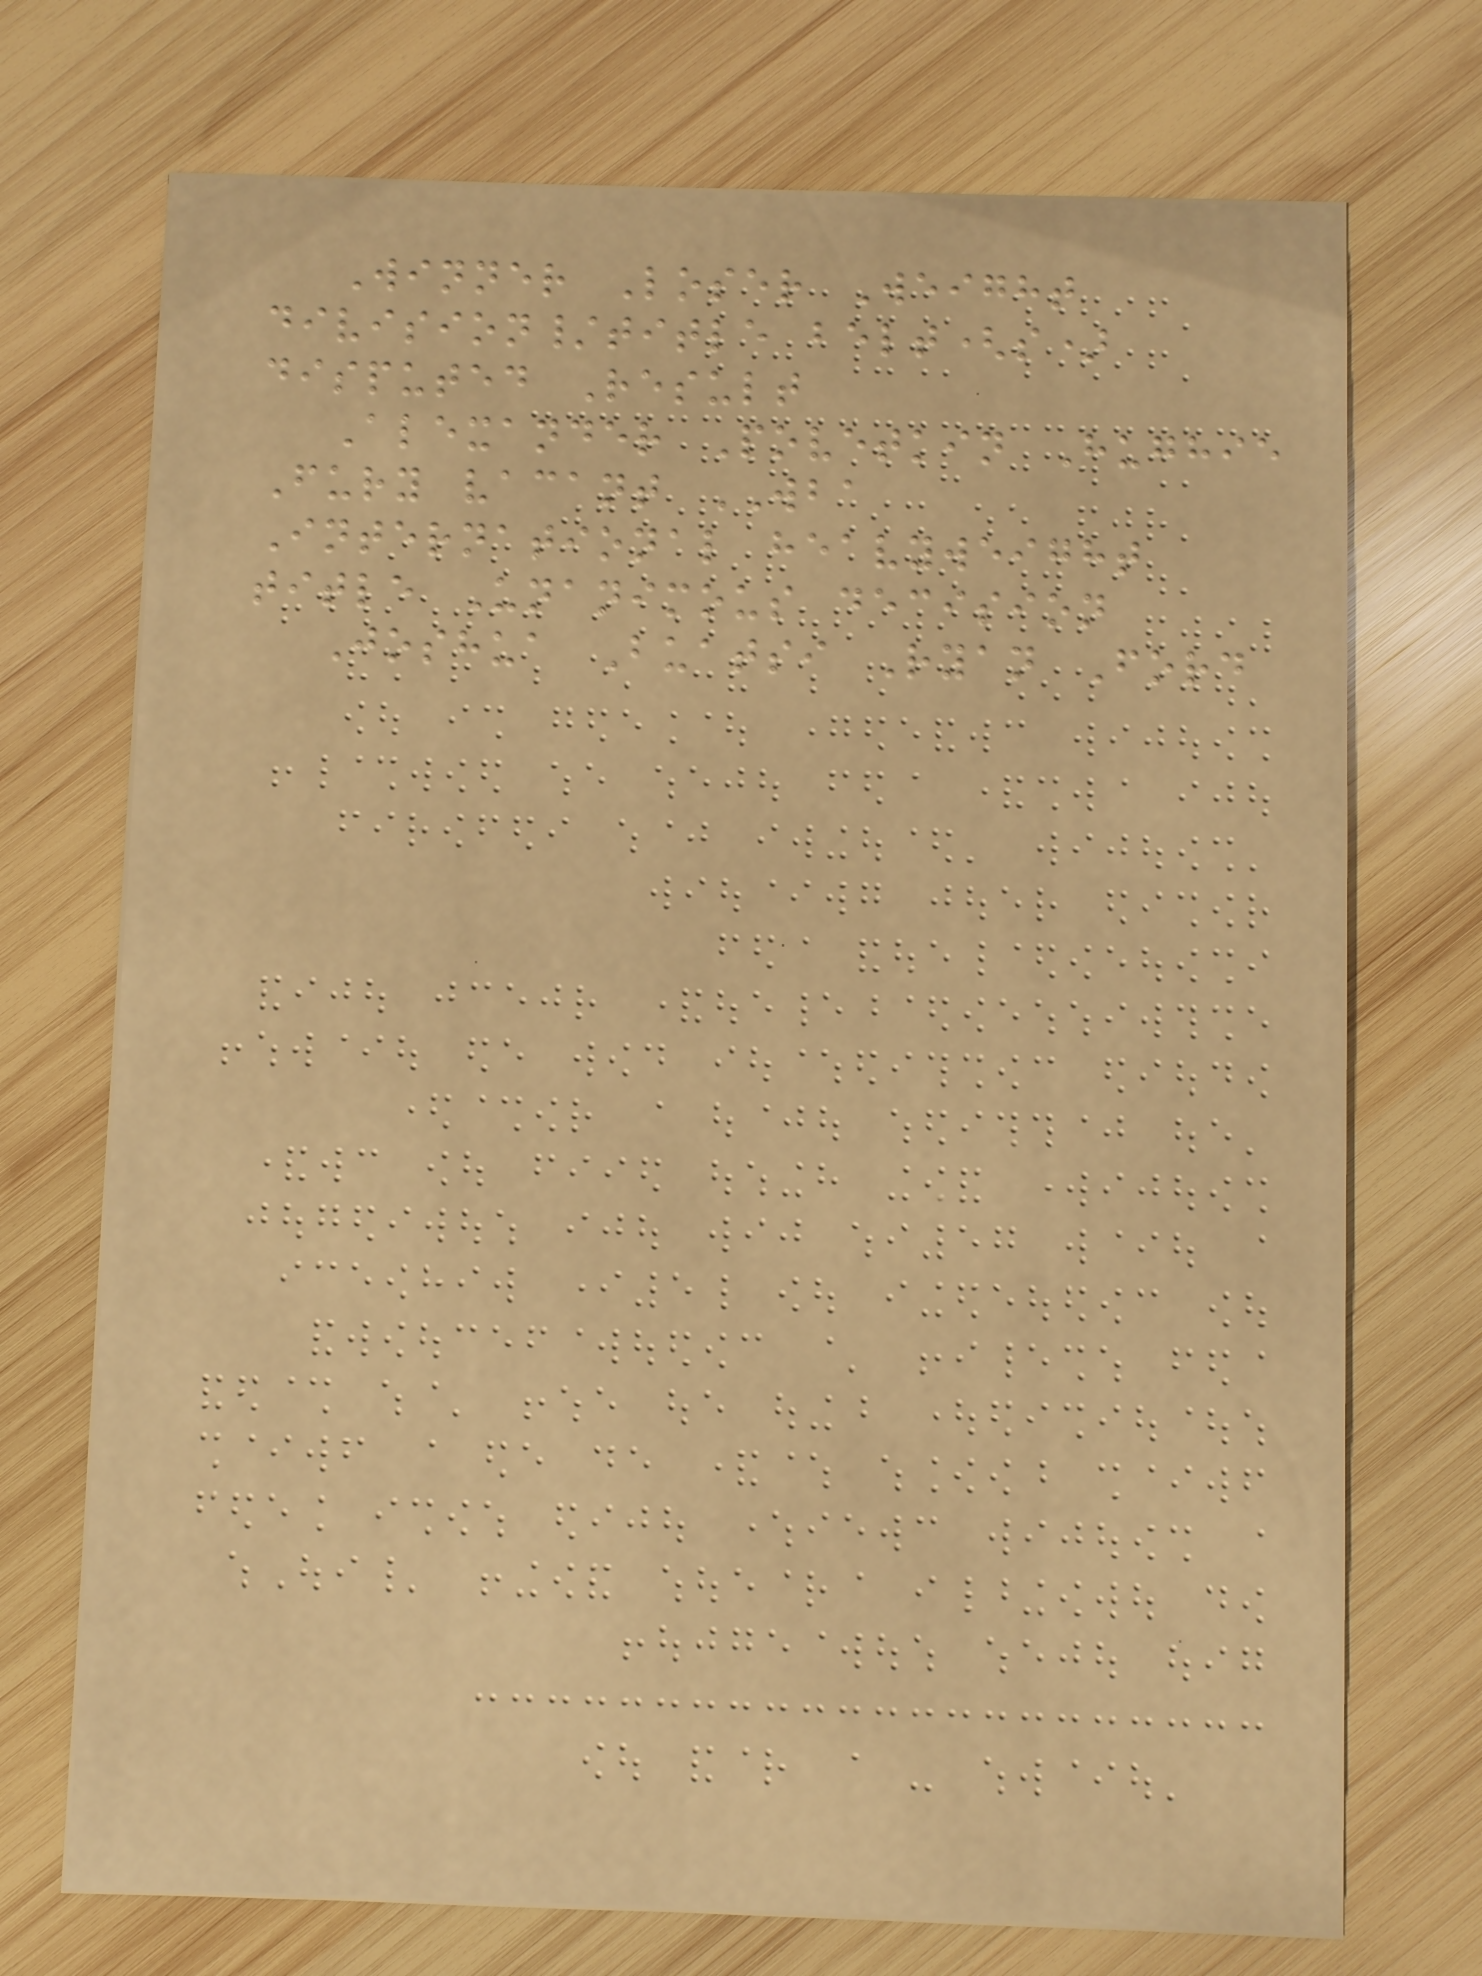Winner Loser Weight
division/title belt(s)
disputed Result
Alexander Povetkin Hughie
Fury vacant WBA
International heavyweight
title Unanimous decision
Joshua Buatsi Ryan Ford
